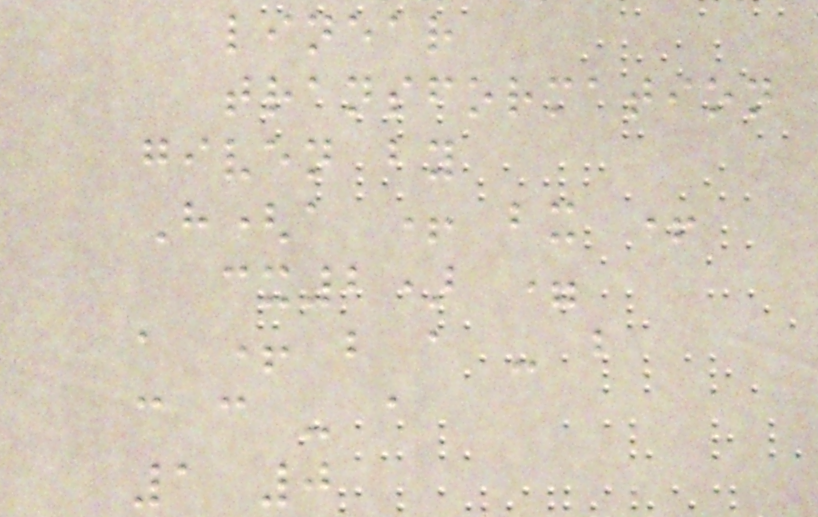linear
transformation
given by
H(a + bx +
cx2) =
a + b a - b
c c - a
1 0
